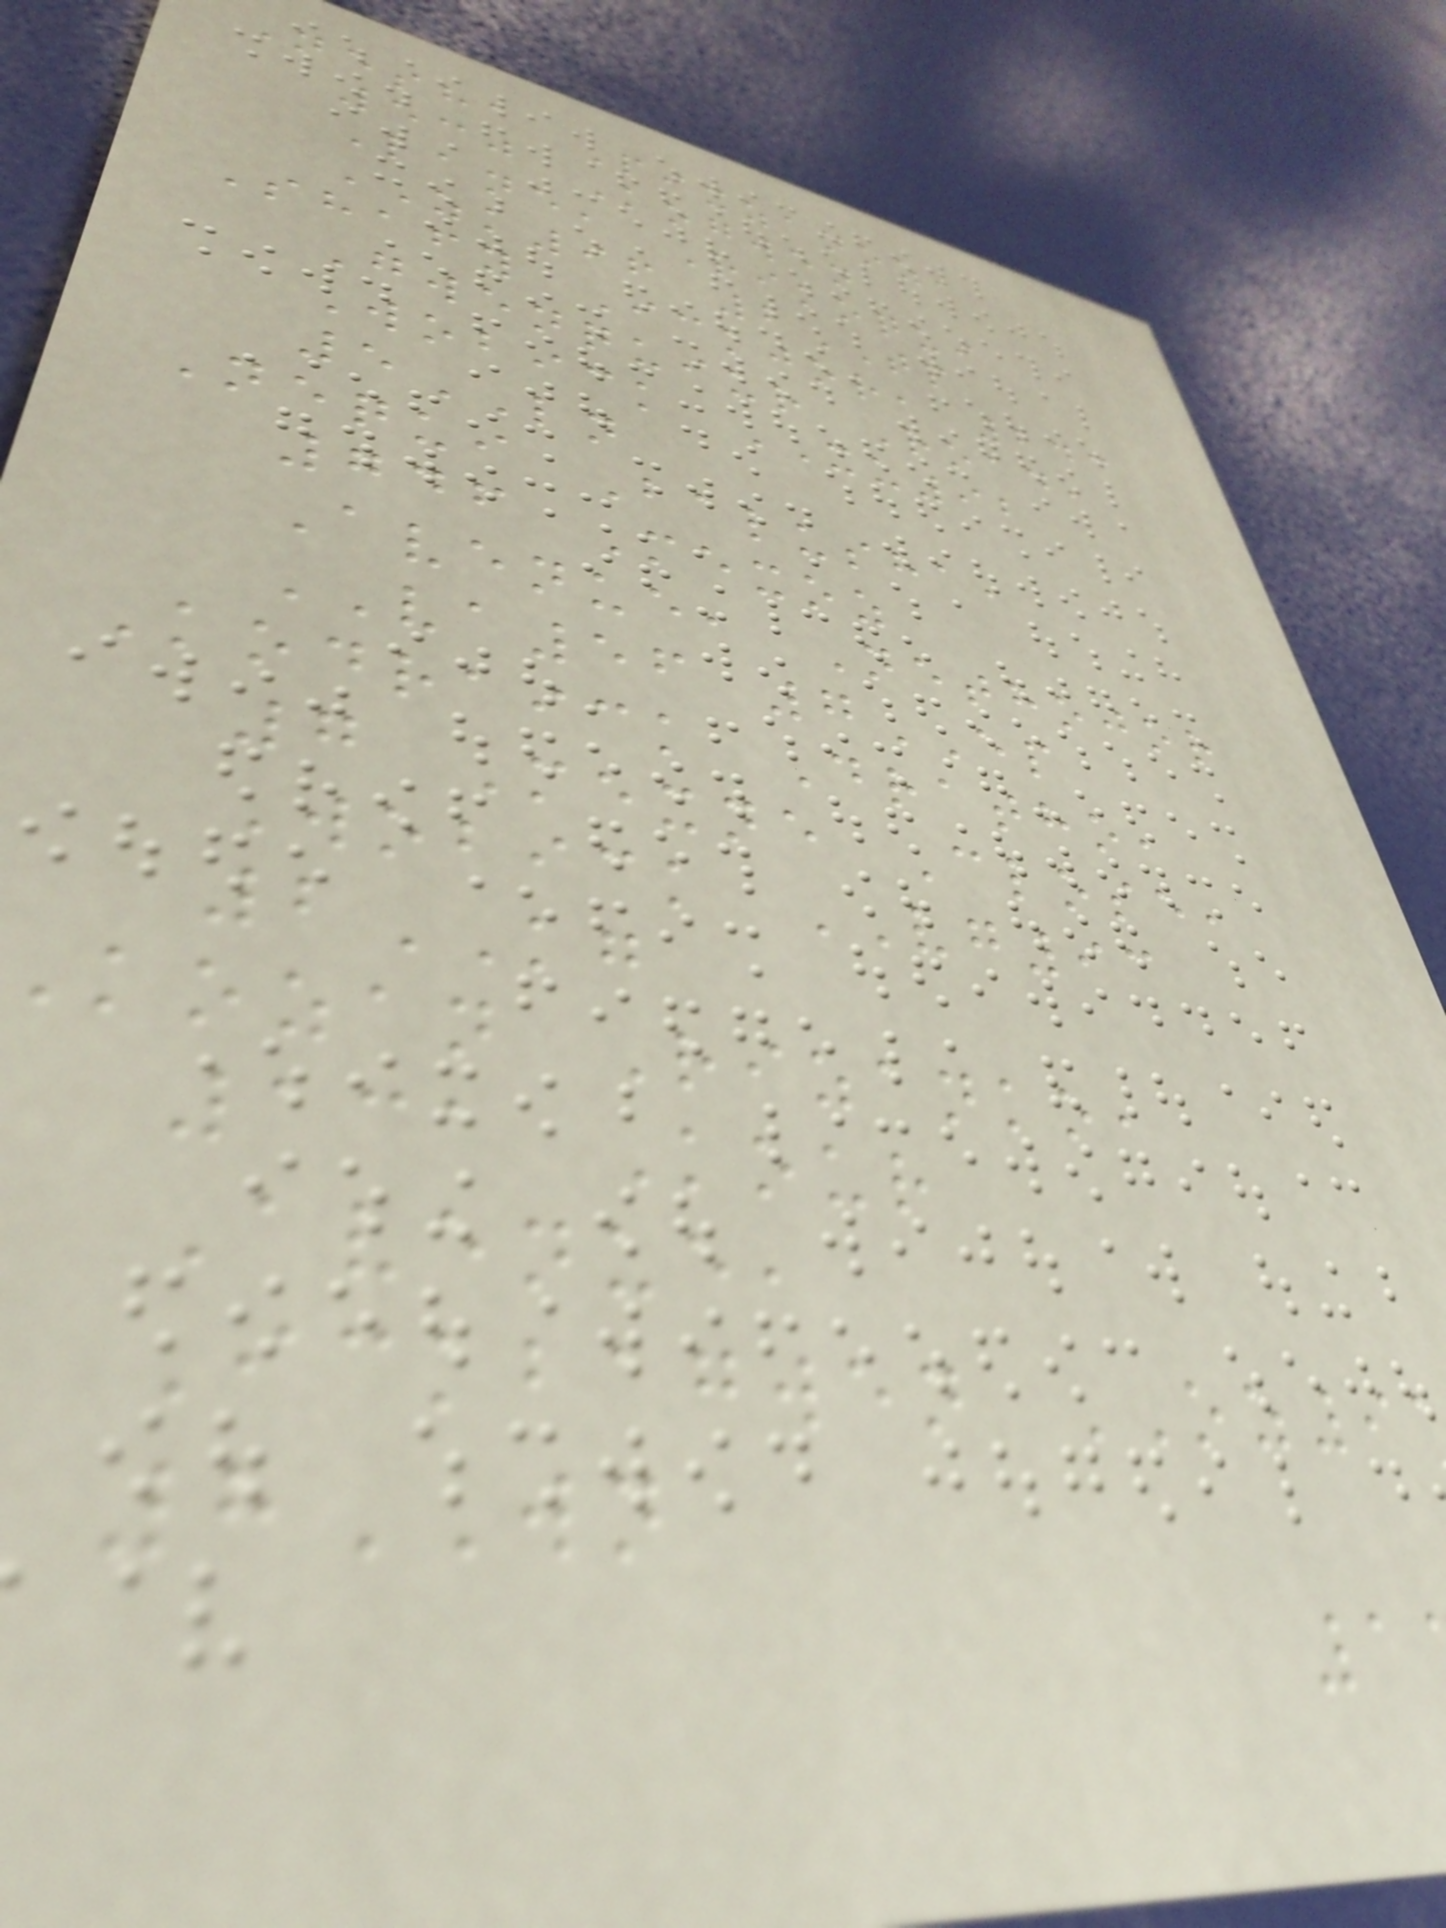Nesha Pixzanoz,
530 Kogwen
Lane, Rikoqui
ZK96 2TP
Shafy Ickjor, 243
Gwenquiur Road,
Wobick XU92
5LN
Nequi Balusha,
746 Mexoz
Avenue, Nethojor
VA56 7EP
Kodraick Dratho,
7 Mexne Close,
Wobick VG93
2KG
kozan Rizanko,
131 Kour
Avenue,
Ickbagwen OZ9
8WN
